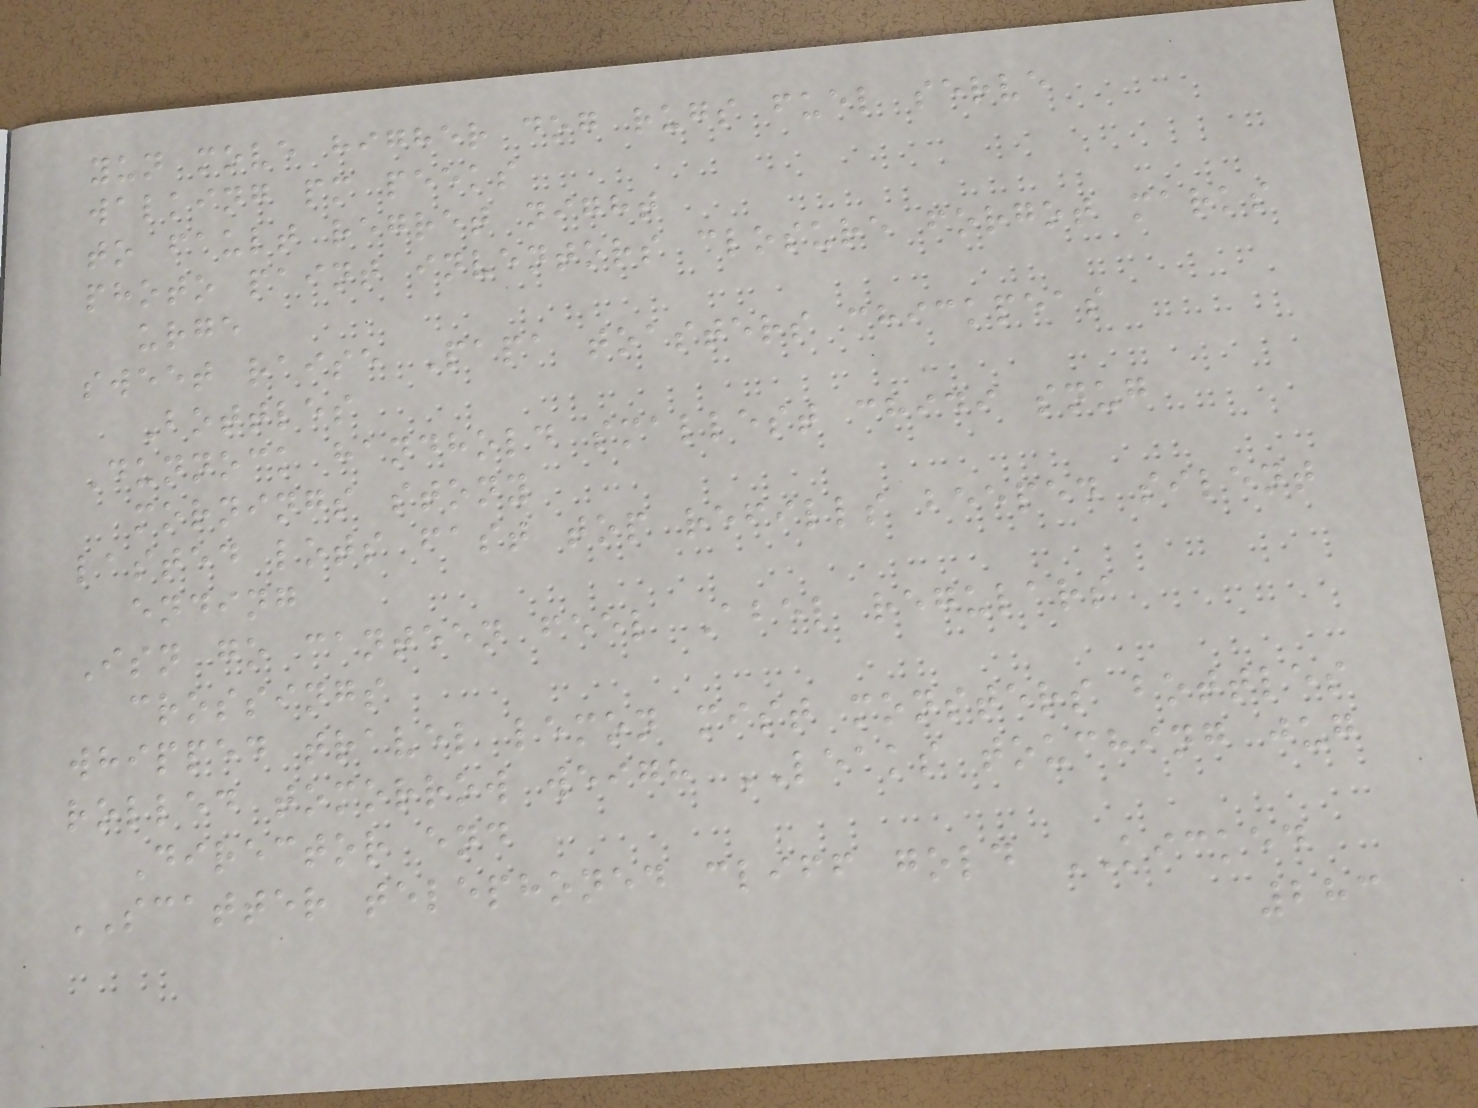yun move higher dog rugs fuel serve
walking pm peeks
to fault regret night
photo paint inventors closure forgot marks
urge
sweet raise Papa toasters chickpeas
Bottles
Dunnock handhold smallest chidi snug
mornings stony
lasted lots fast top refills beeped silent
ending
Isn go canteen feel Abel regulars
crossings
whipped travel lemon mist monsters bottles
rolled tomorrow weigh LEAKS touching jug
Director end
SCATTER telephoned cliff gold KICKED
283
